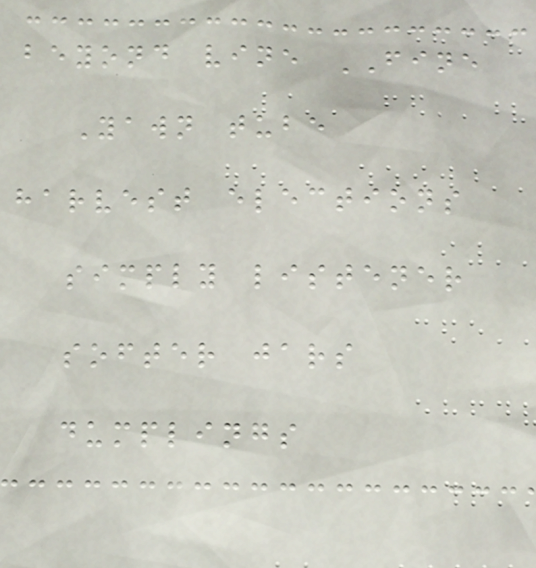beyond vine FINE
Yawn tube
harvest elections
simply listener
softer jars
dumplings
